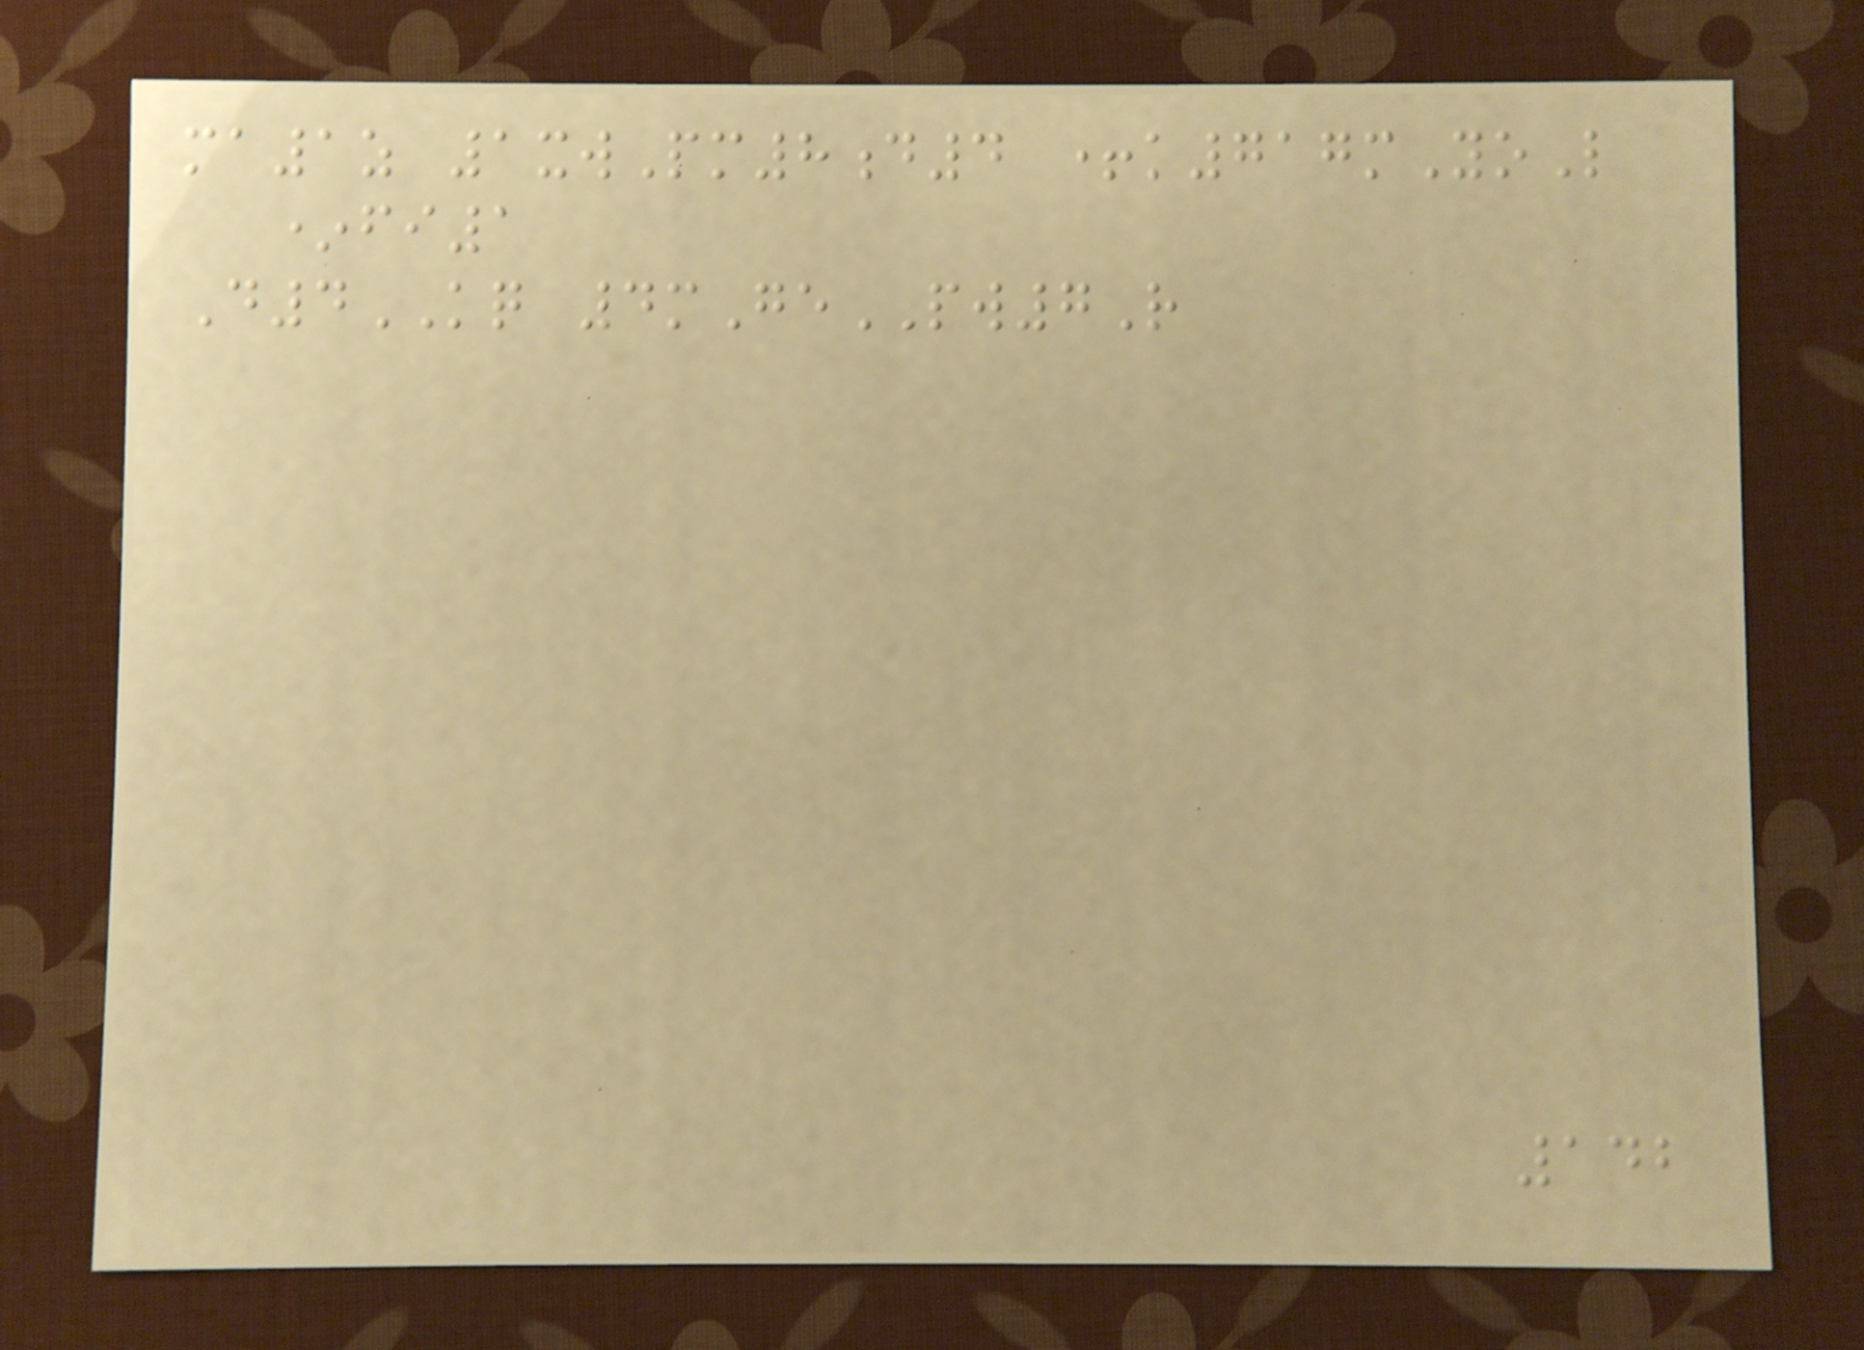ma1z 1xwPm8d4 +k717mYoL
*fi1
D4KQ 4mGePW7R
142
